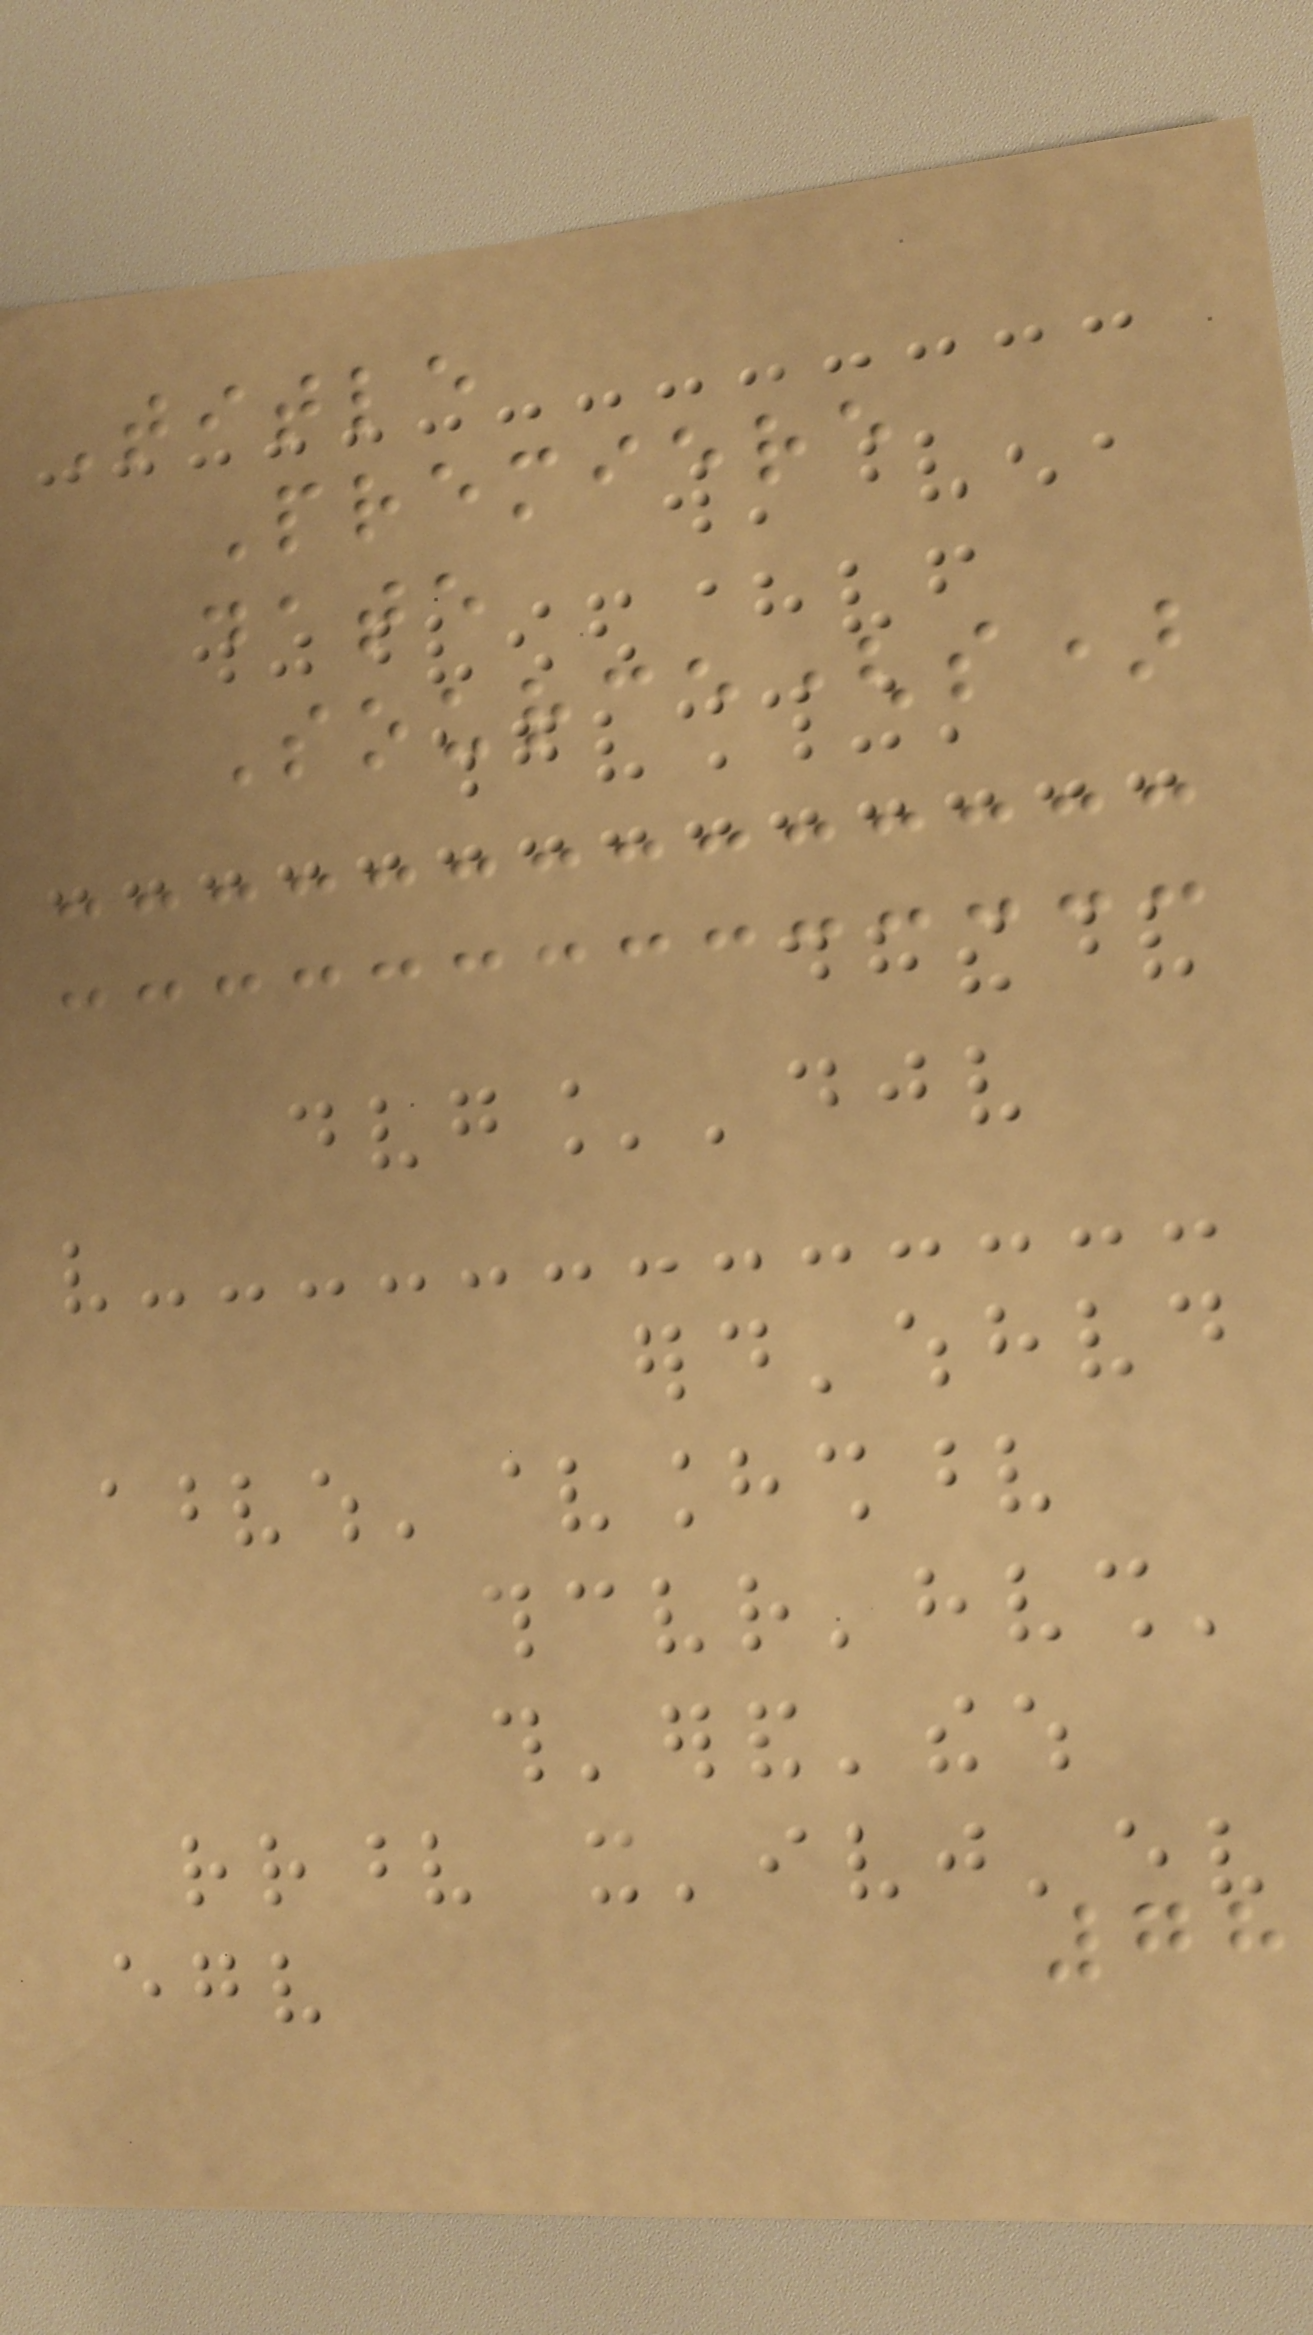Title
Premiere
date
Source(s)
78
